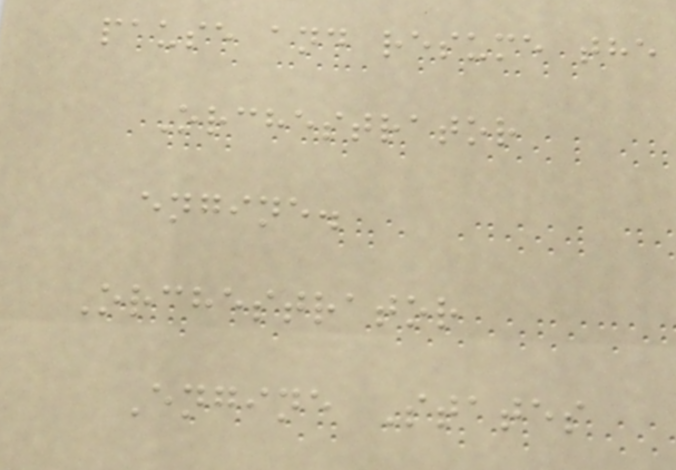pause and resume the
Orchestrator
engine.
Orchestrator
Engine States
